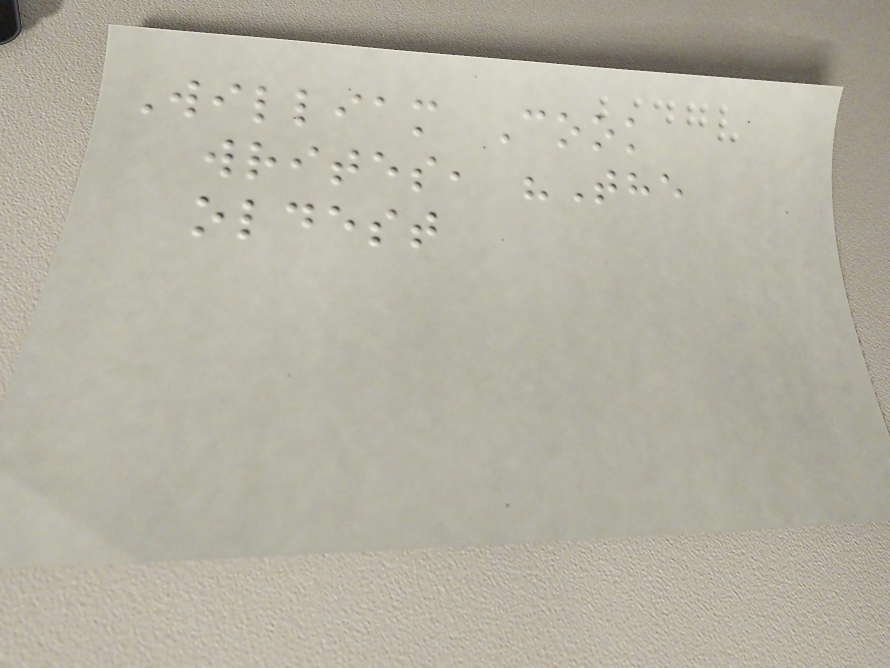William Cook
writes, "The
oldest
